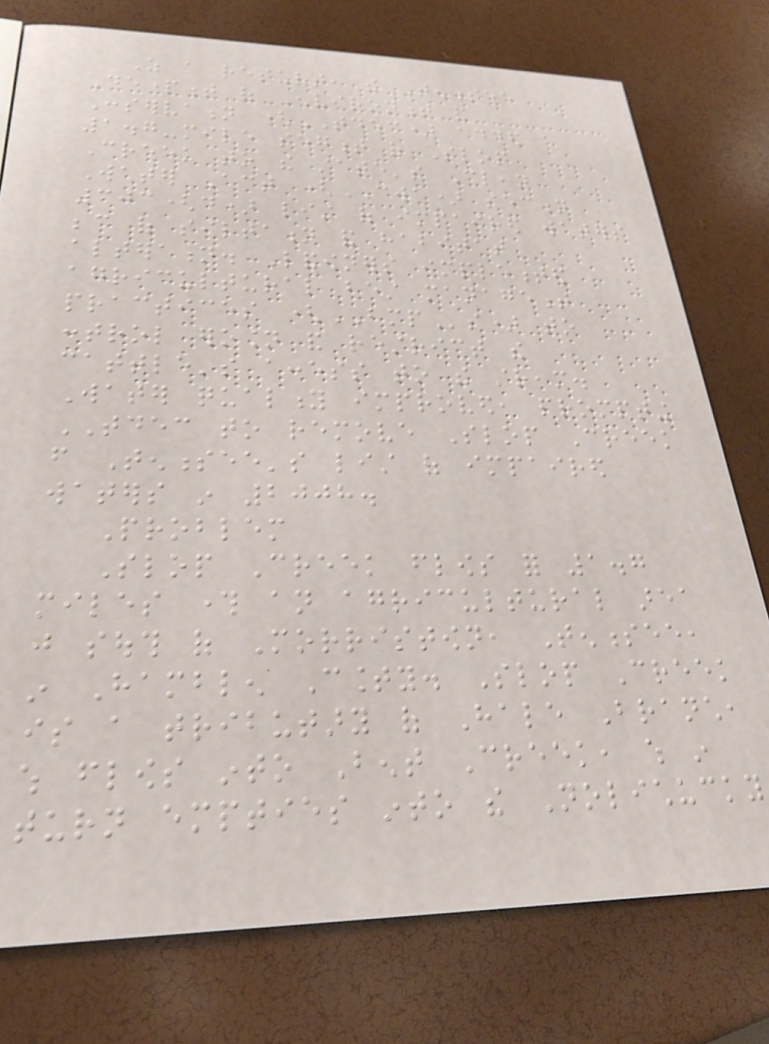As a result, the Tennessee
Department of Environment and
Conservation (TDEC) added a
1.7-mile segment of Slop
Creek to the state's Clean
Water Act (CWA) section
303(d) list of impaired waters
because of siltation and habitat
alteration. Landowners implemented
agricultural best management
practices (BMPs) to
control erosion and restrict the
cattle's access to the stream.
Water quality improved, prompting
TDEC to remove Slop Creek
from Tennessee's list of impaired
waters in 2008.
Problem
Slop Creek flows for 1.7
miles through an agricultural area
just south of Morristown, Tennessee,
in Hamblen County. Slop Creek
is a tributary of Hale Branch,
which flows into Bent Creek, which in
turn empties into the Nolichucky
